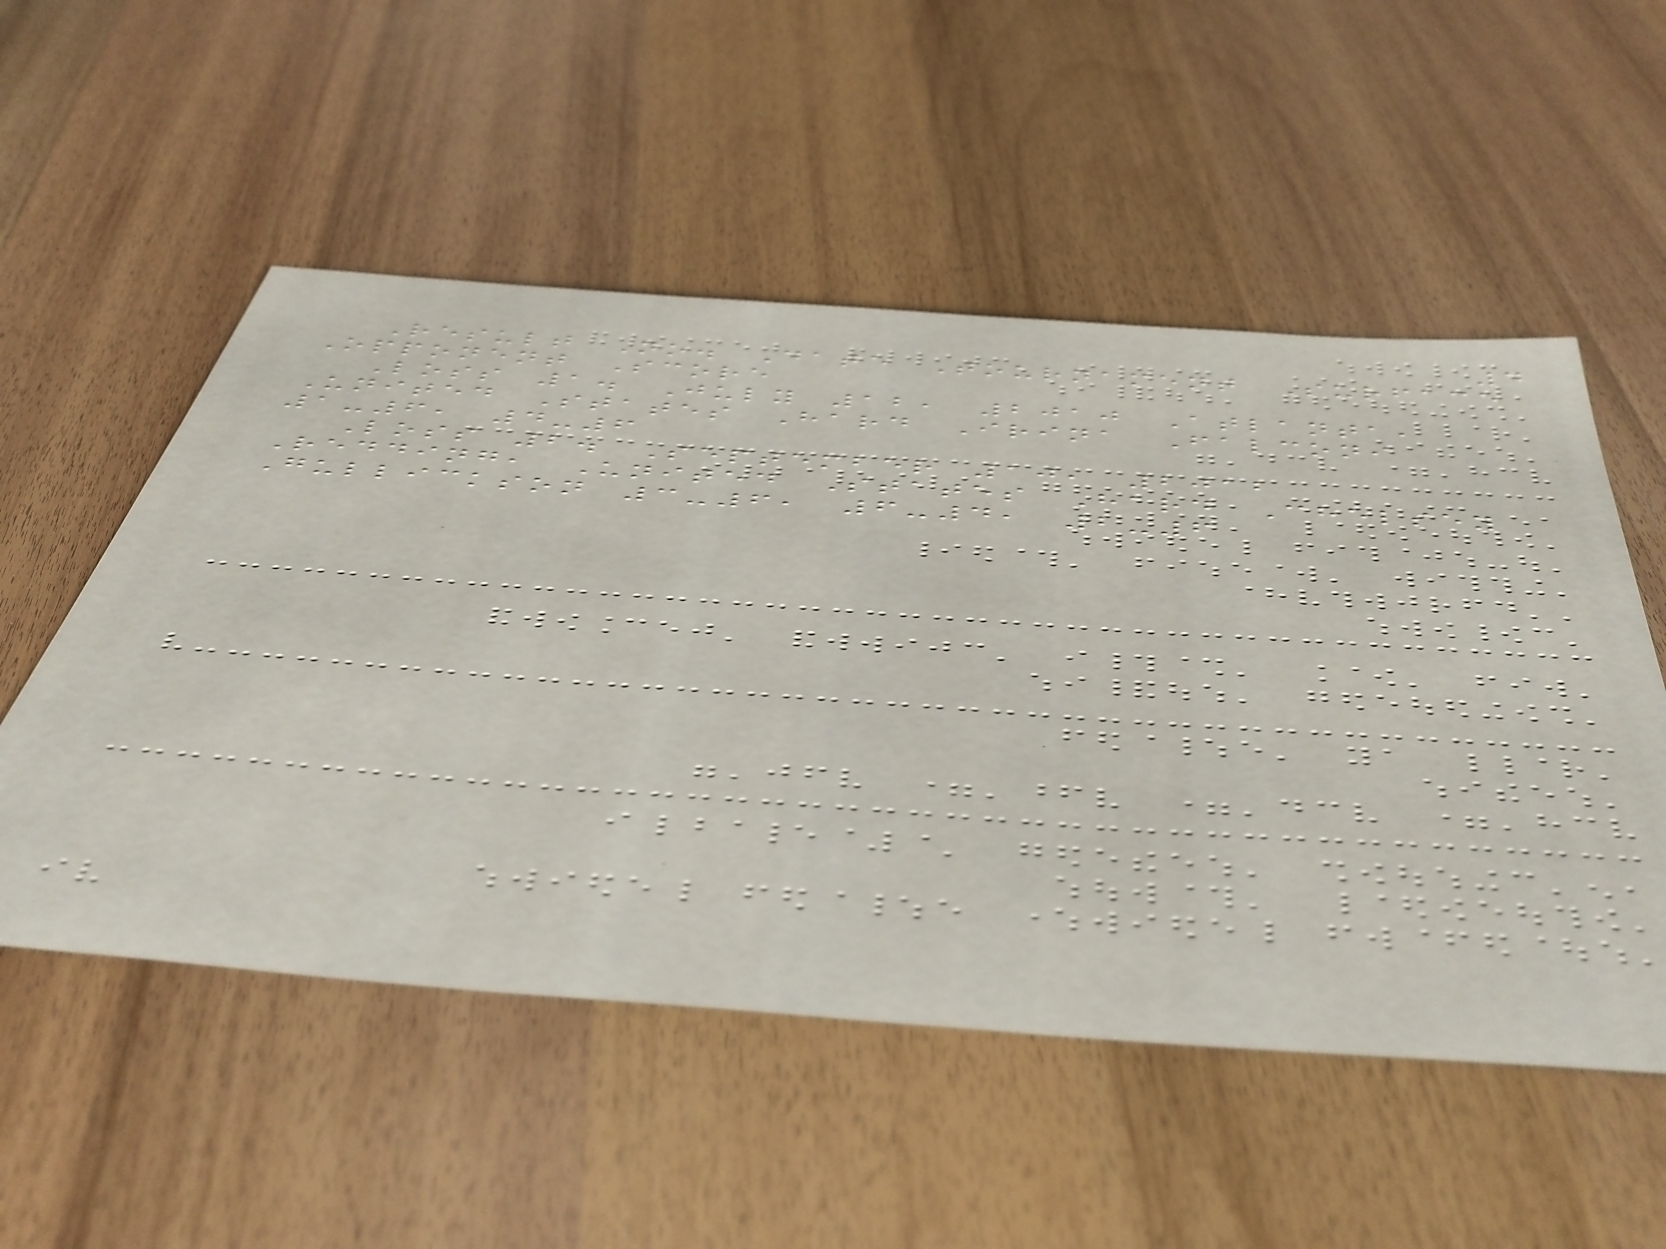4
Result No. Date Tournament Surface
Opponent Score
Loss 1. July 12, 2010 Atlanta,
United States Hard Irina Falconi
1-6, 4-6
Loss 2. September 10, 2012
Redding, United States Hard Chelsey
Gullickson 3-6, 6-4, 2-6
